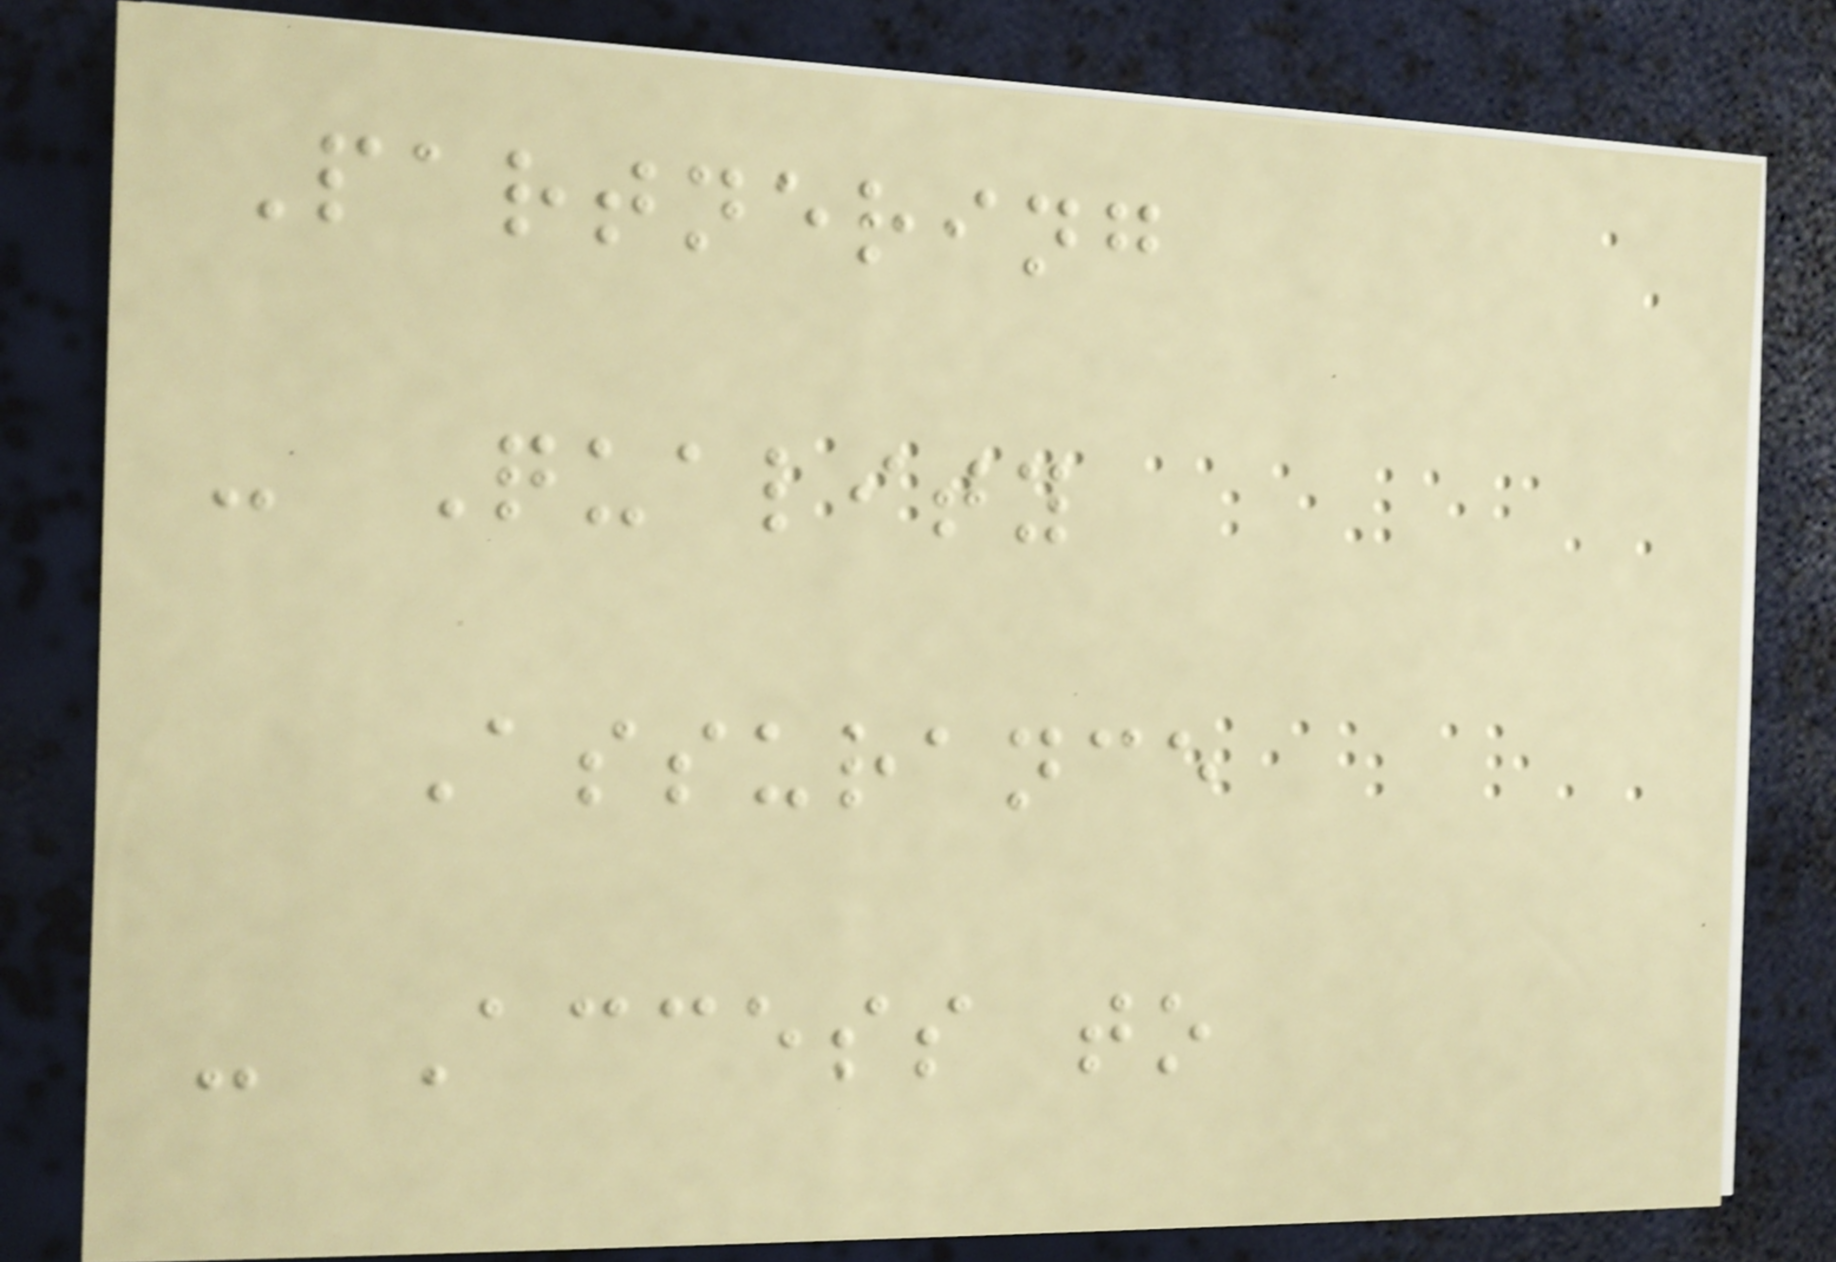Partnering
- Quality
Assurance
- Access to
